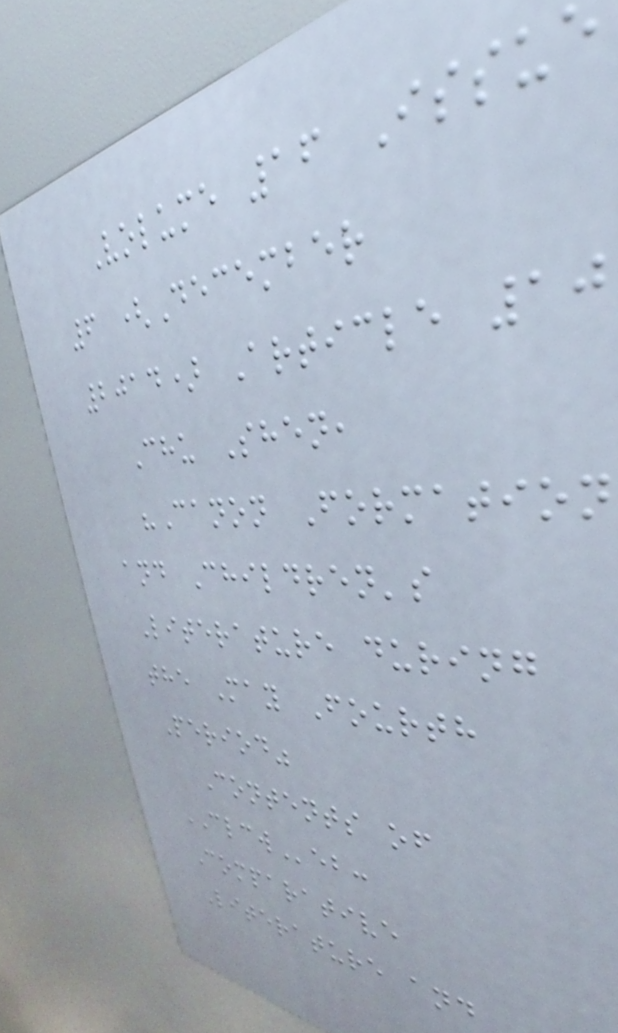Volume 16 Issue
6 (December
2014) Article 10
Chu Shen,
"Canon Formation
and Children's
Literature during
the May Fourth
Period"
Contents of
CLCWeb:
Comparative
Literature and
